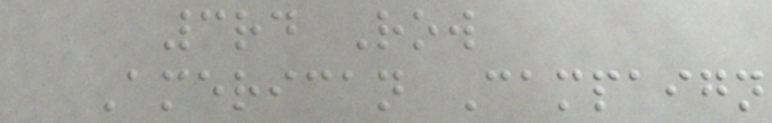3rd Row
American Campaign
